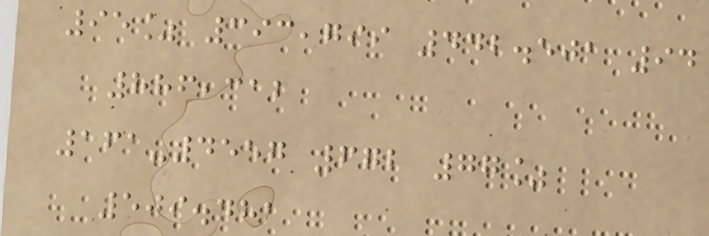95% 393,799 442.501 94
886,312
161-4557 672 77%
509.481
